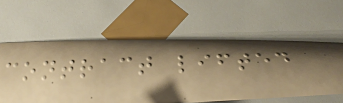contract lifted
